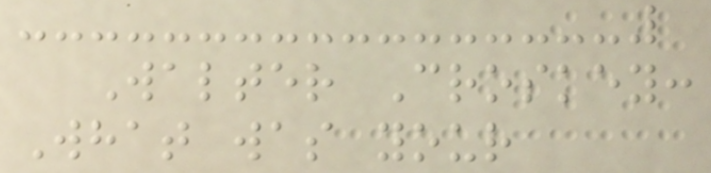Walter Croskey:
What was your
